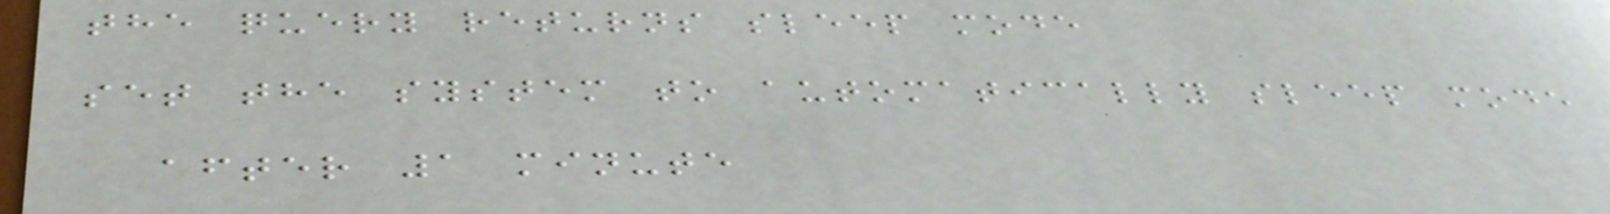the query returns sleep mode
set the system to automatically sleep mode
after 1 minute
